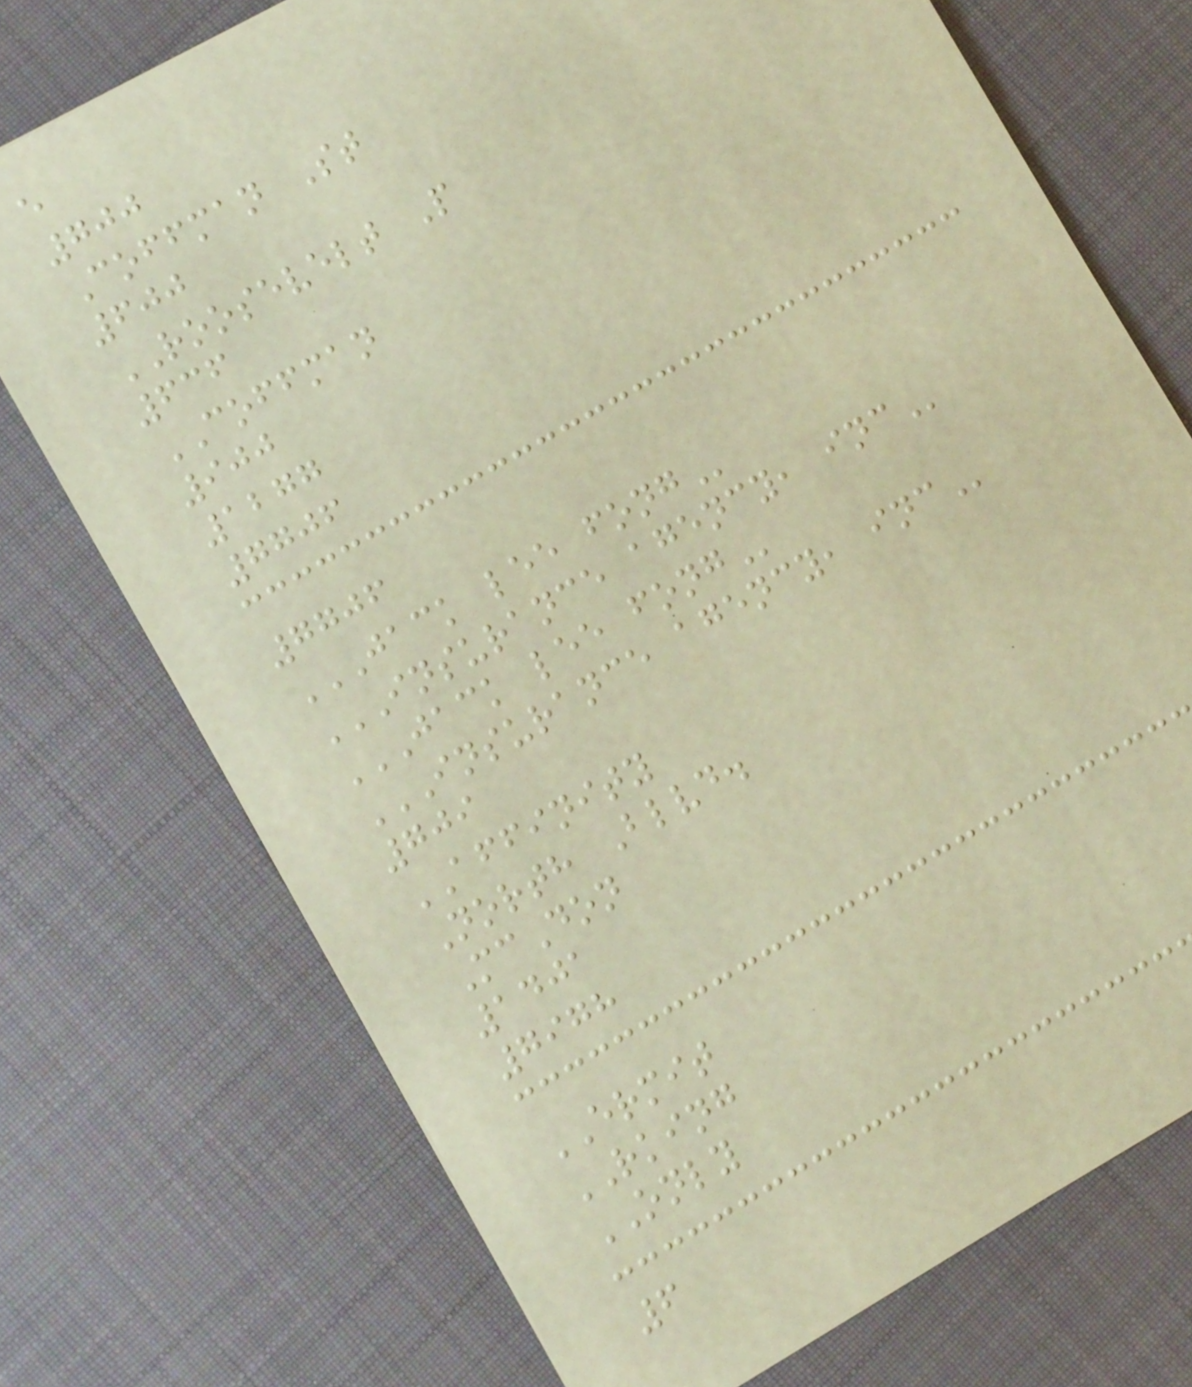e
700
Coffman St
600
ROOSEVELT P
636
COFFMAN
900
1277
7706
7706
JACK LEE FONG
INSURANCE AGENCY, INC
JACK LEE FONG
INSURANCE AGENCY, INC
709
AFFINITY
North Blvd.
McDon
1401
7978
ERMIT
RKING
ONLY
6
